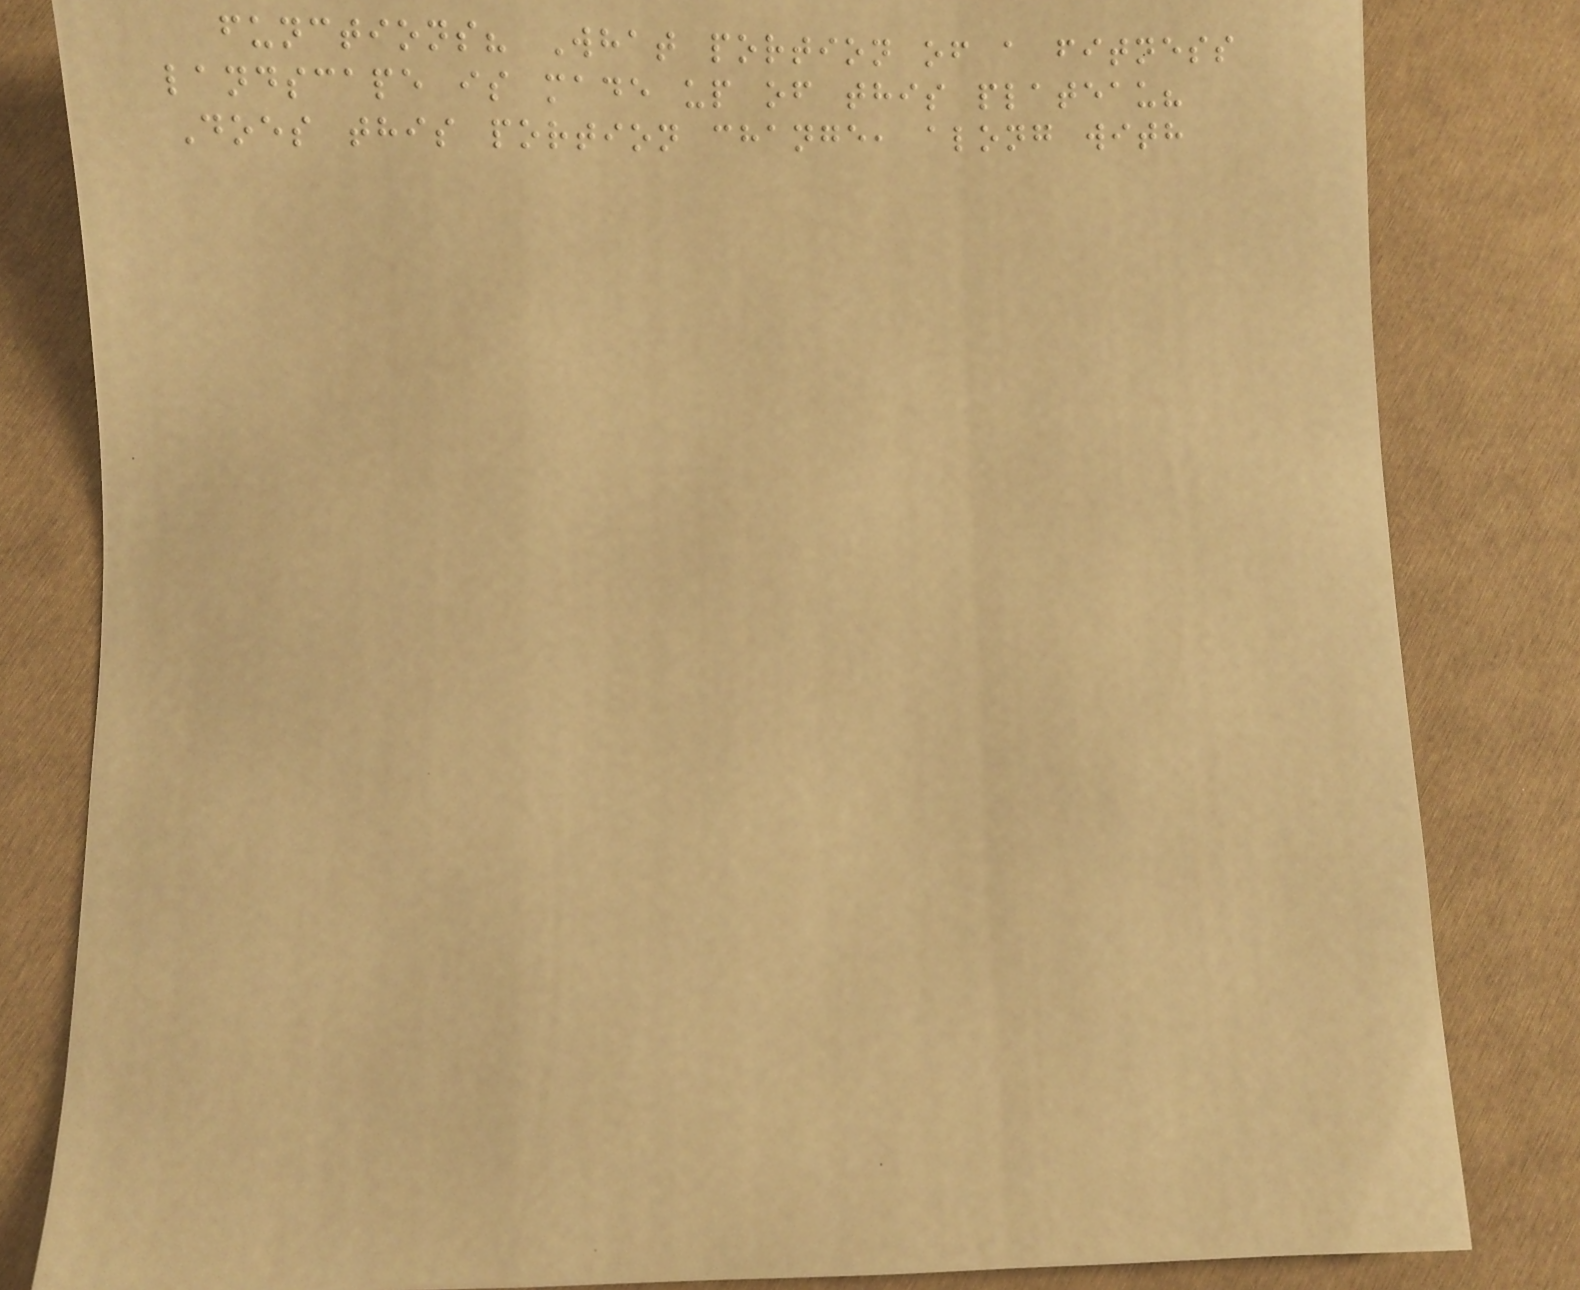functions? What portion of a fitness
landscape is made up of this plateau?
Does this portion change, along with
